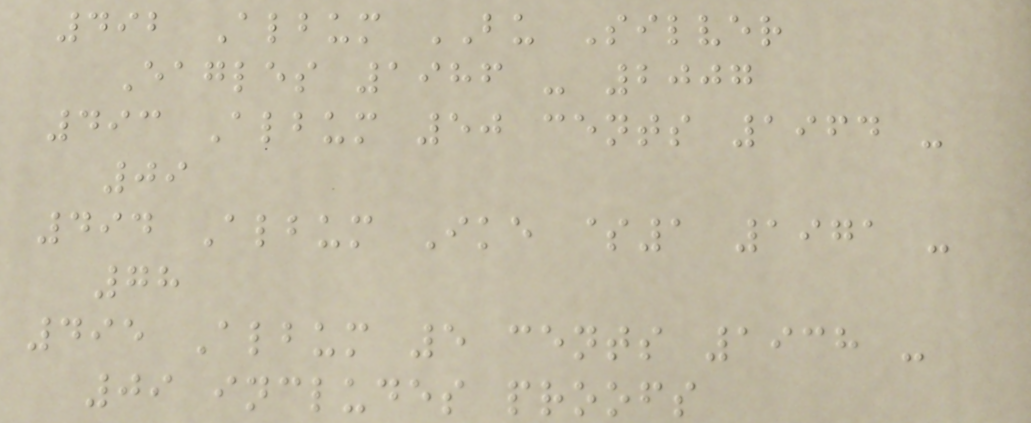492 Album BU Silver
Eagles 1986 - 2007
493 Album 50 cents 1964 -
09
494 Album Ike $1 1971 -
78
495 Album 5 cents 1938 -
09 includes proofs
